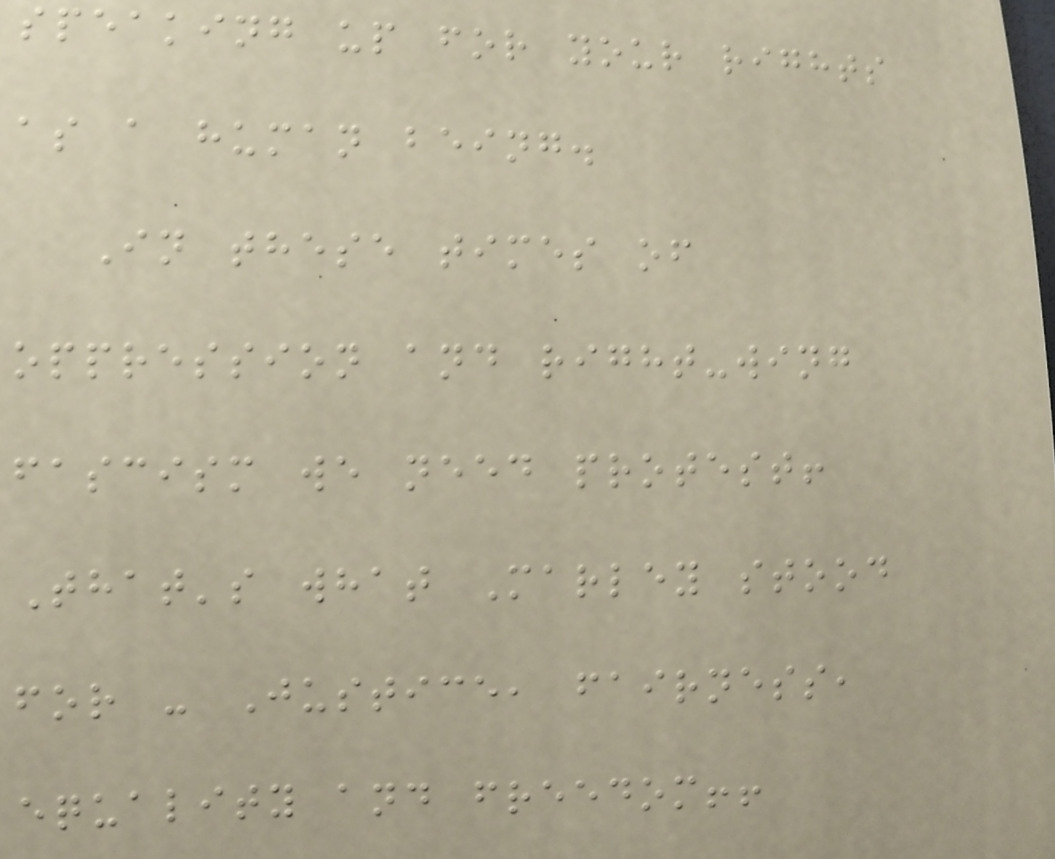speaking up for your rights
as a human being.
In these times of
oppression and right-wing
fascism we need protest!
That's what Marley stood
for - Justice, fairness,
equality and freedom!!
